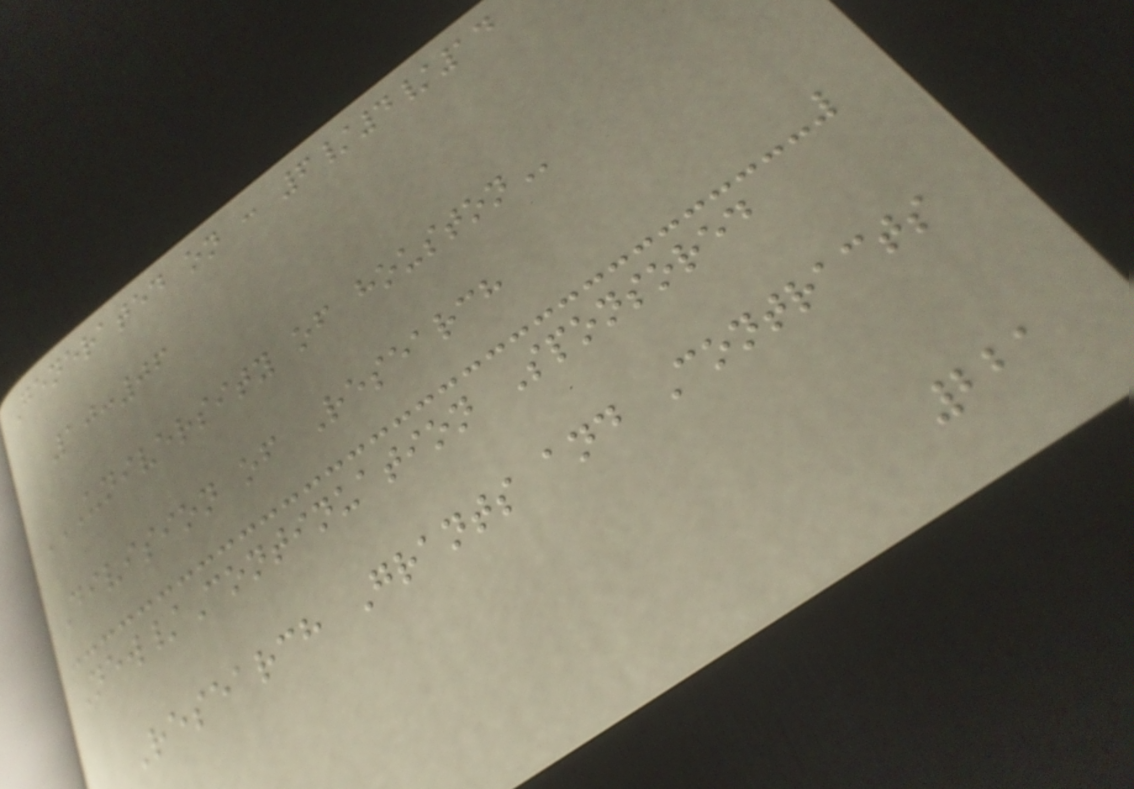Generated on : 6/4/14
10:06
UNIVERSITY OF HOUSTON
Division of Research
New/Continuation Sponsored
Research Grants and Contracts
221
